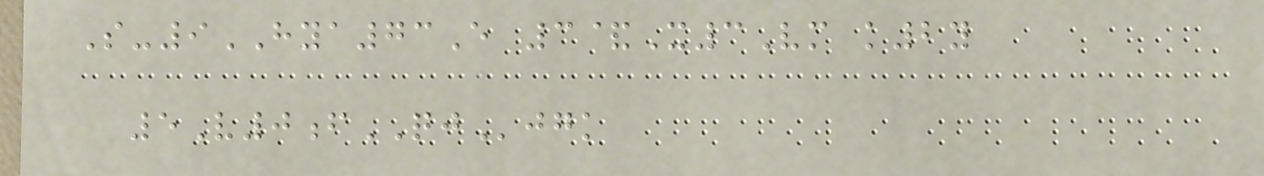S-9HYA73E 3&X3Vm k2y
5V0fQJjgk
